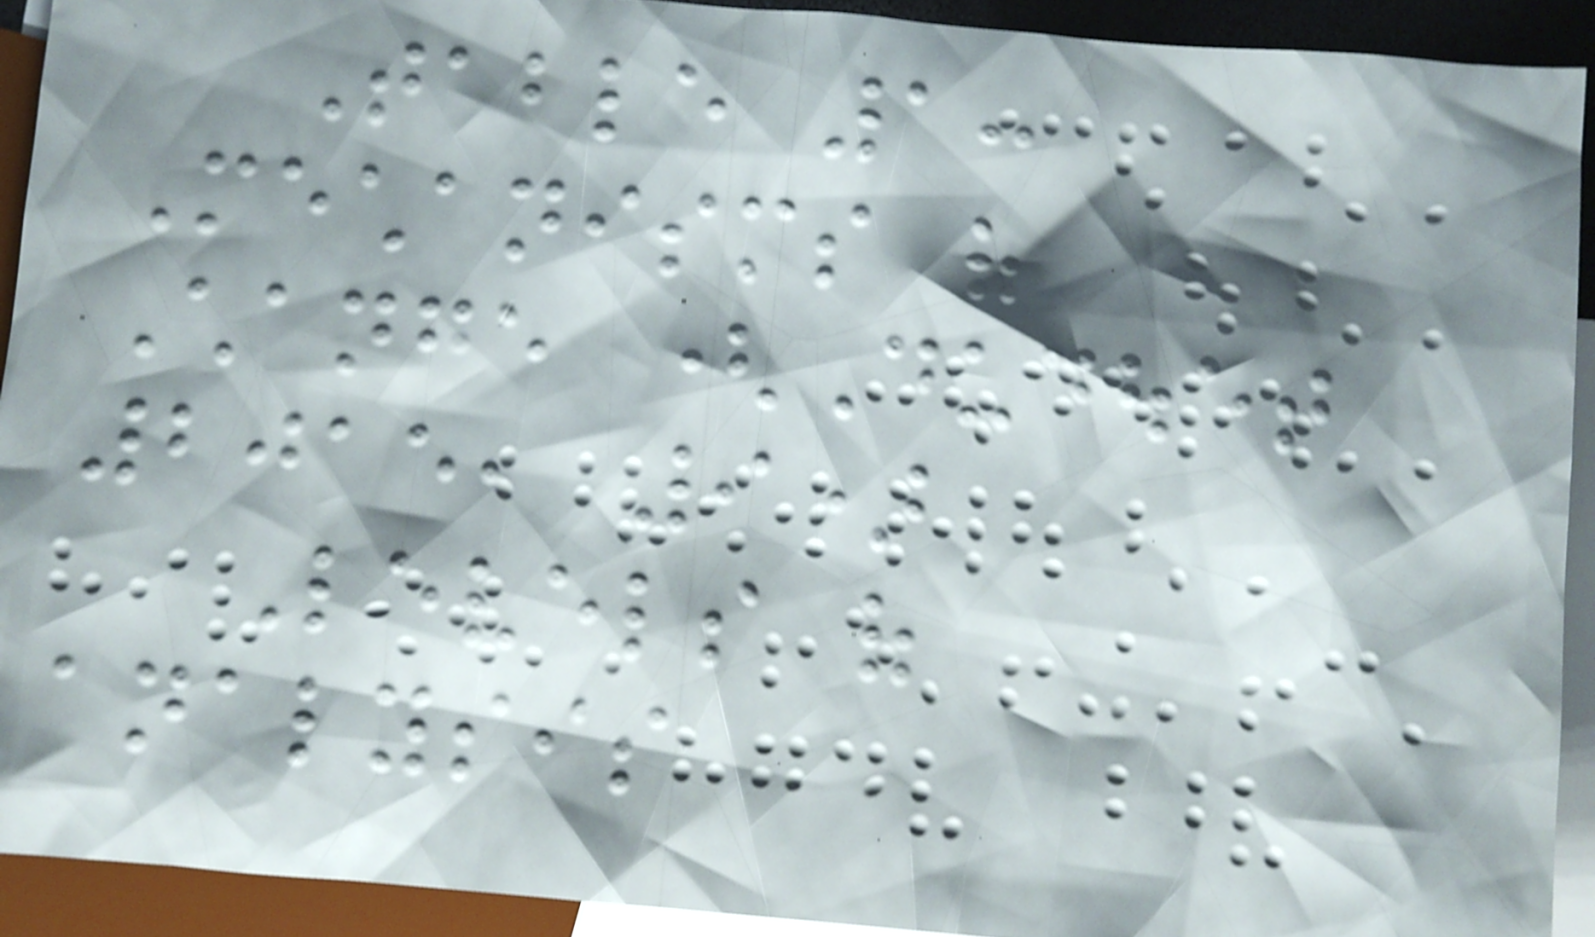Table 1:
Mechanisms of
Change (Dudouet
2015, 9)
Levels of
analysis
